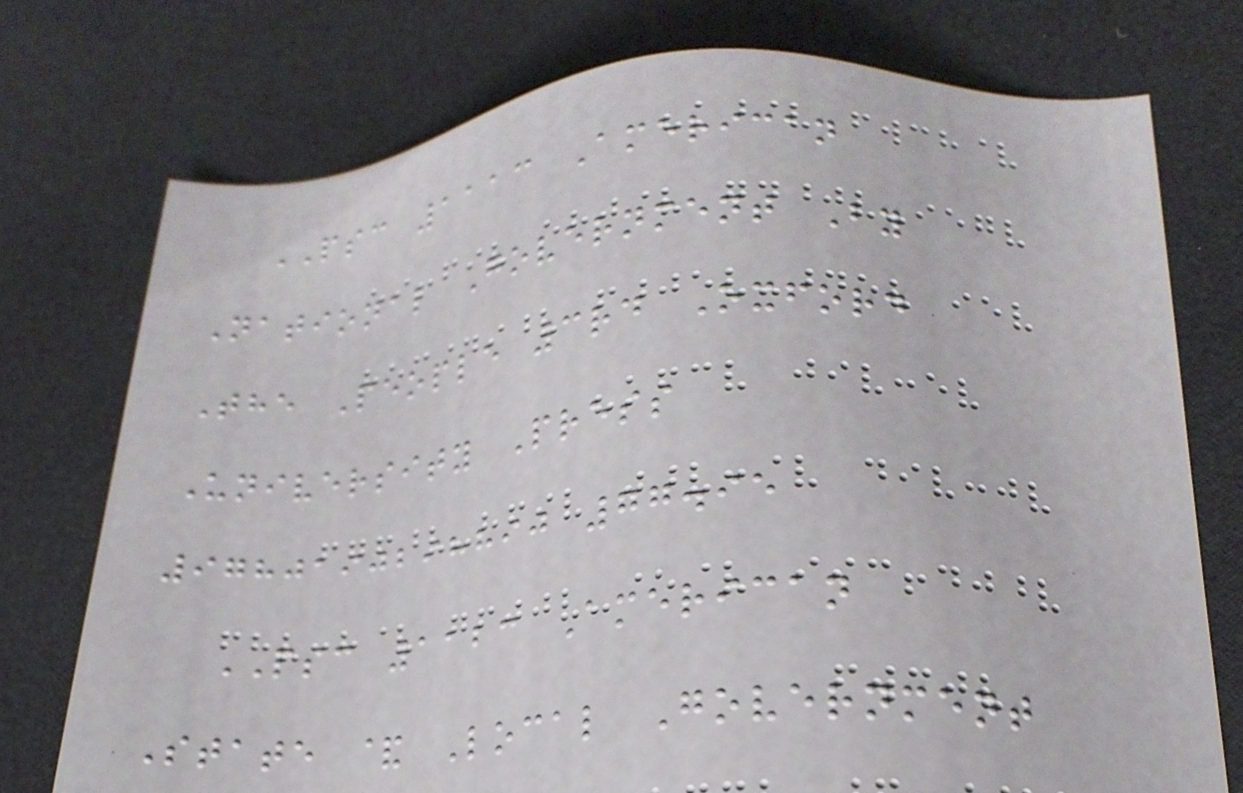PSC 1113 American
National Government By
The People 3rd Oxford
University Press
9780190298890 77.95
PSC 1123 American
State & Local Government
